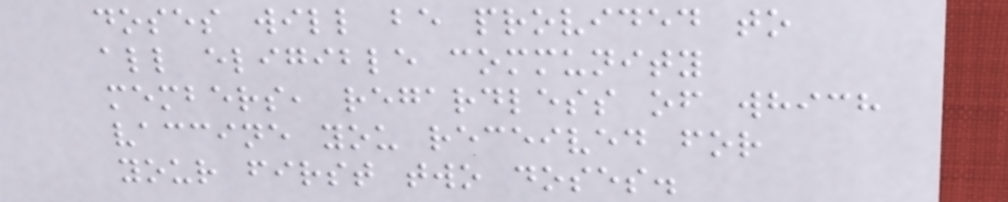doses will be provided to
all eligible community
members, regardless of which
vaccine you received for
your first two doses.
